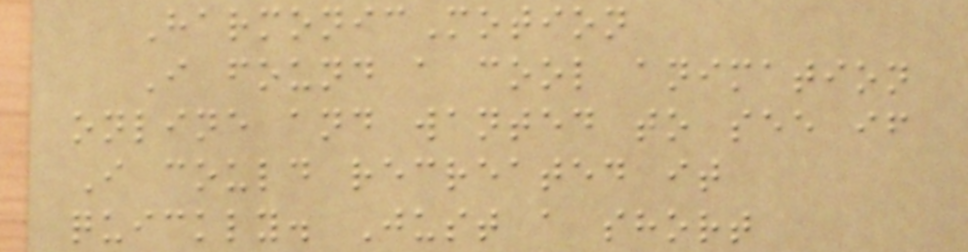HarmonicMotion
I found a cool animation
online and wanted to see if
I could recreated it
quickly. Just a short
